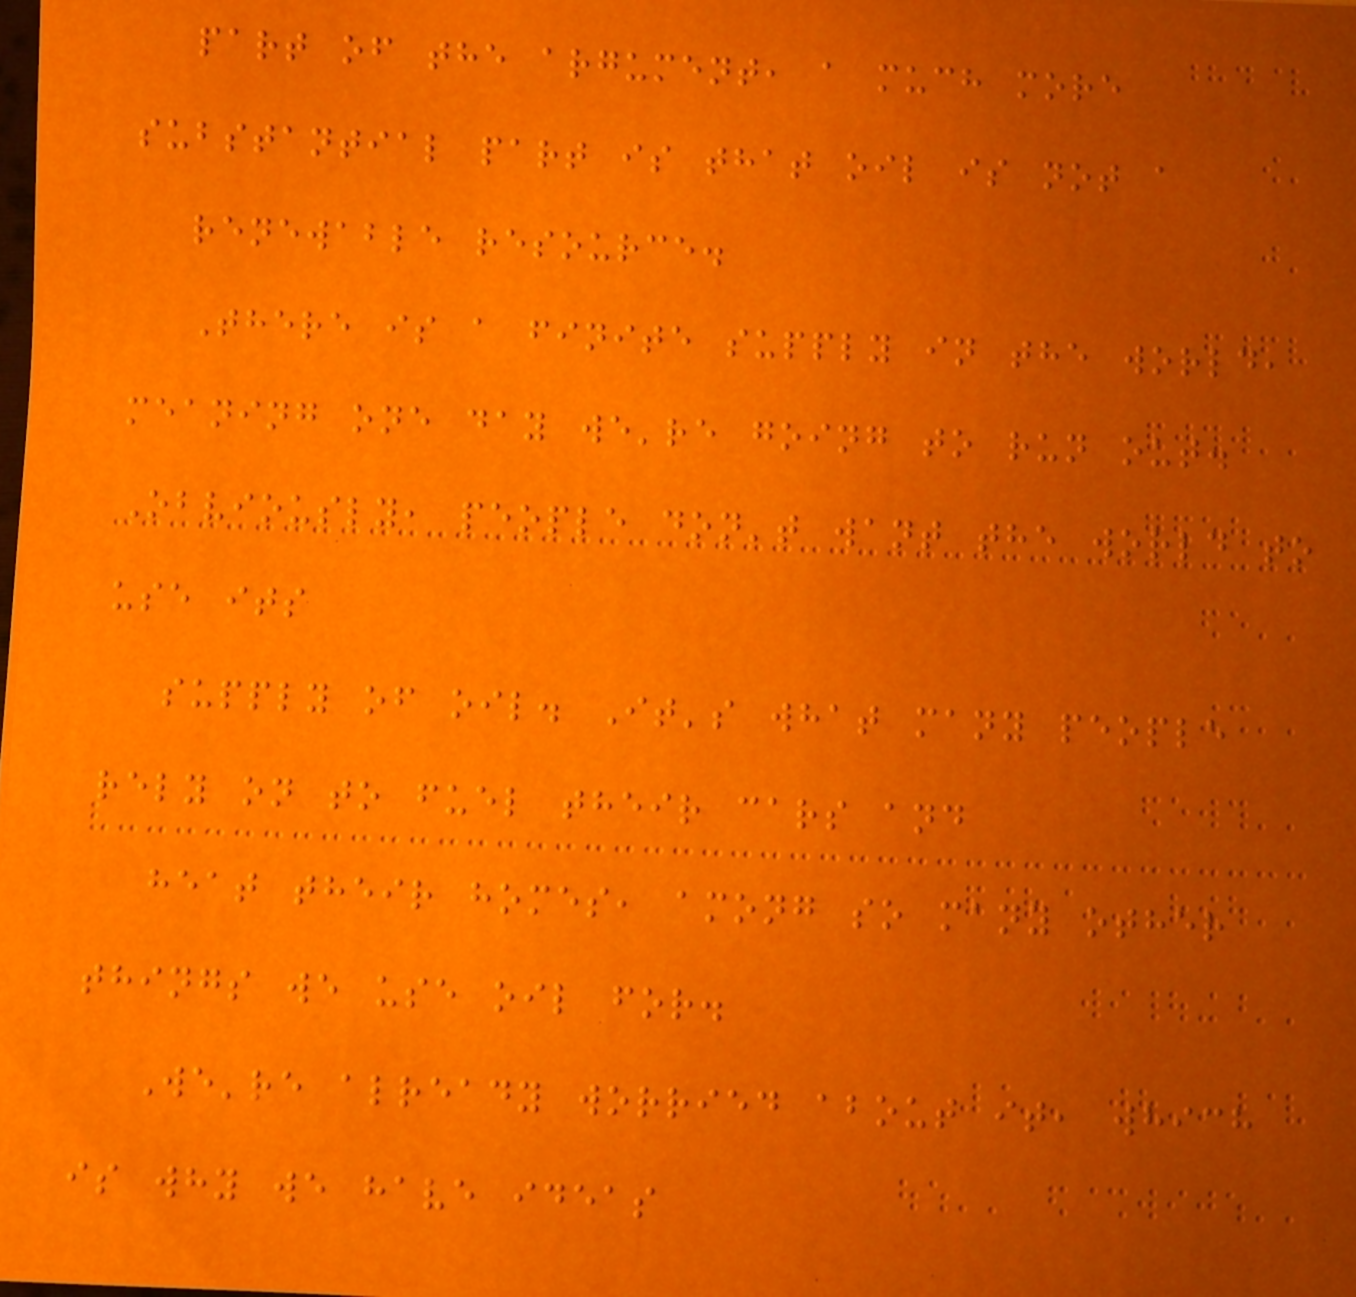part of the argument, a much more
substantial part is that oil is not a
renewable resource.
There is a finite supply in the world,
meaning one day we're going to run out.
Obviously, people don't want the world to
use its
supply of oil. It's what many people
rely on to fuel their cars and
heat their homes, among so many other
things we use oil for.
We're already worried about it, which
is why we have ideas
